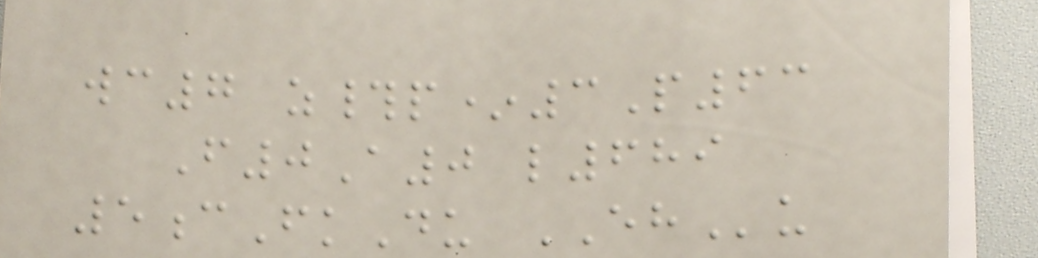wc7 z#p*3P63
F0A0 l689
5cFkDu EHu
